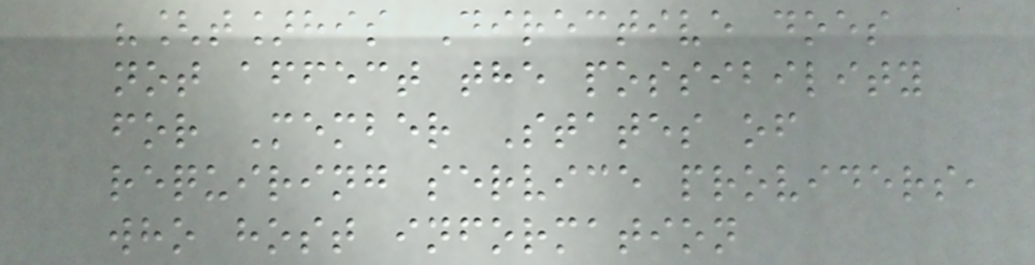"[t]his Directive does
not affect the possibility
for Member States of
requiring service providers,
who host information
